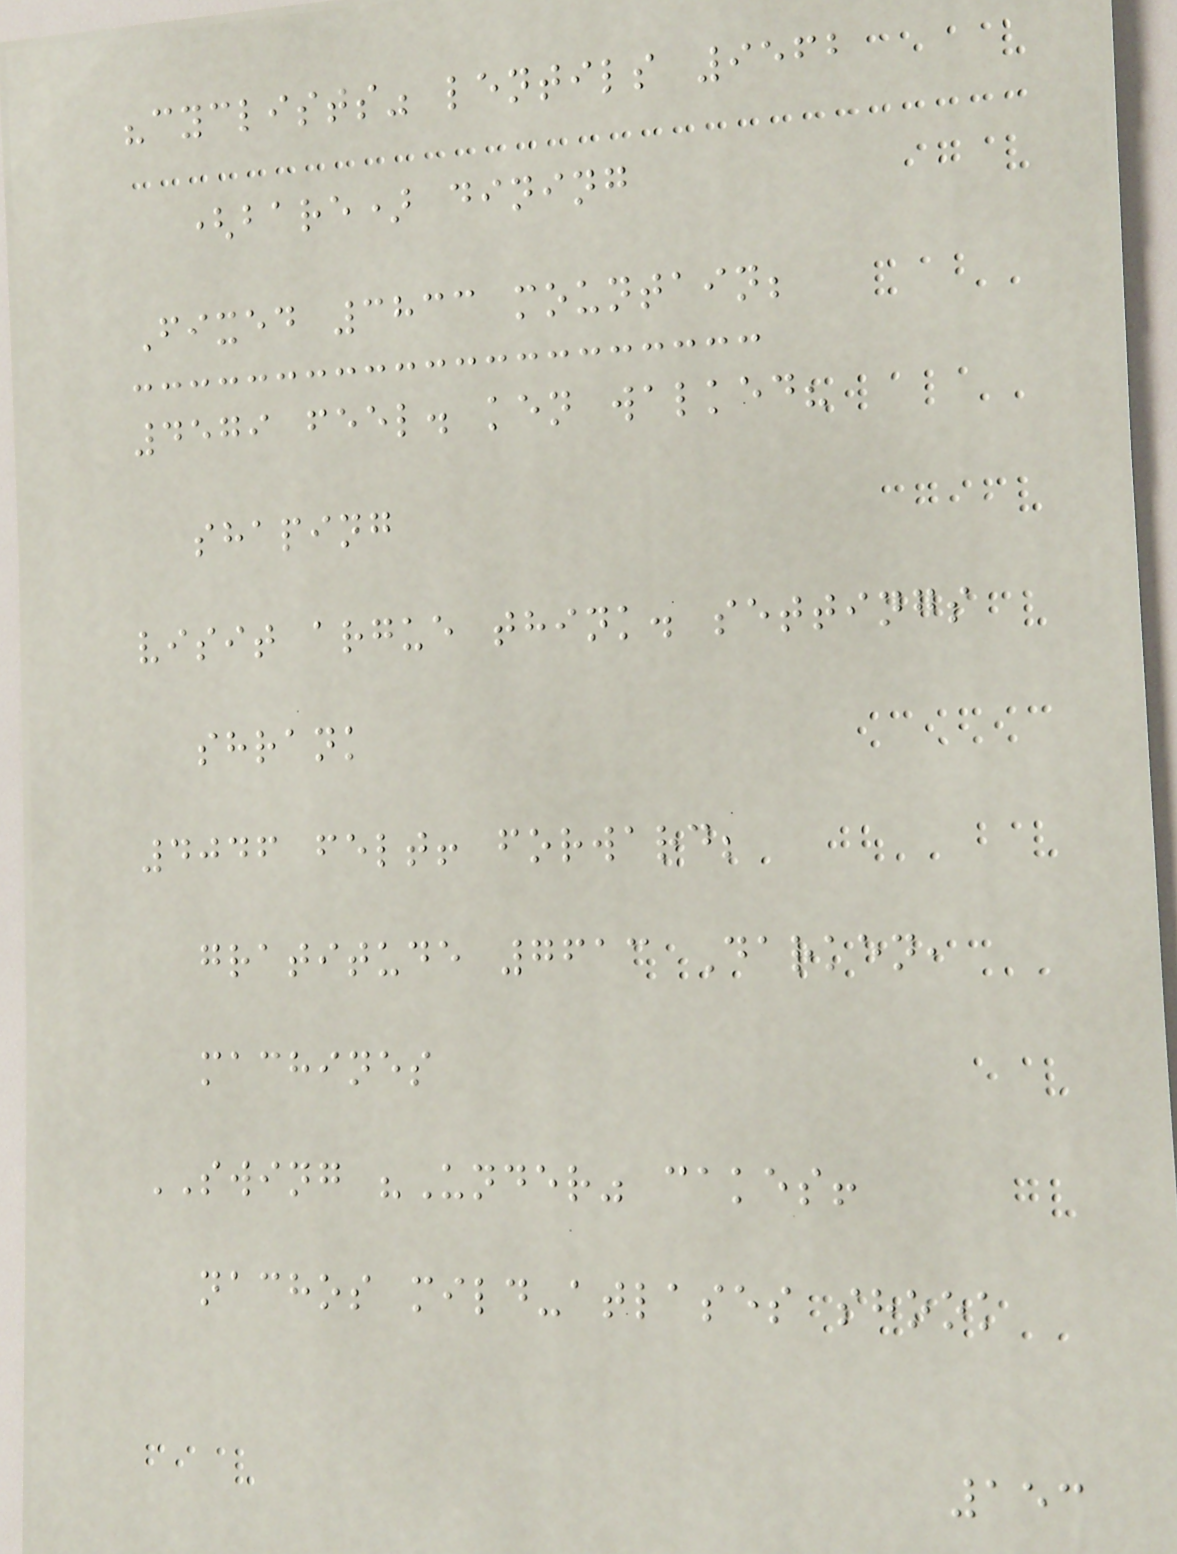"cyclists" lentils 9562
(bare) dining
Fixed 3833 mountain;
4579 feel. ken walked?
shaping
visit argue think. settings
shrank
4046 felt! forward;
gratitude 7613 Darken,
machines
SWING "Under" cakes!
nachos mild-atlases shook
153
